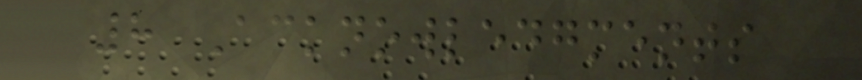8 Acknowledgments
